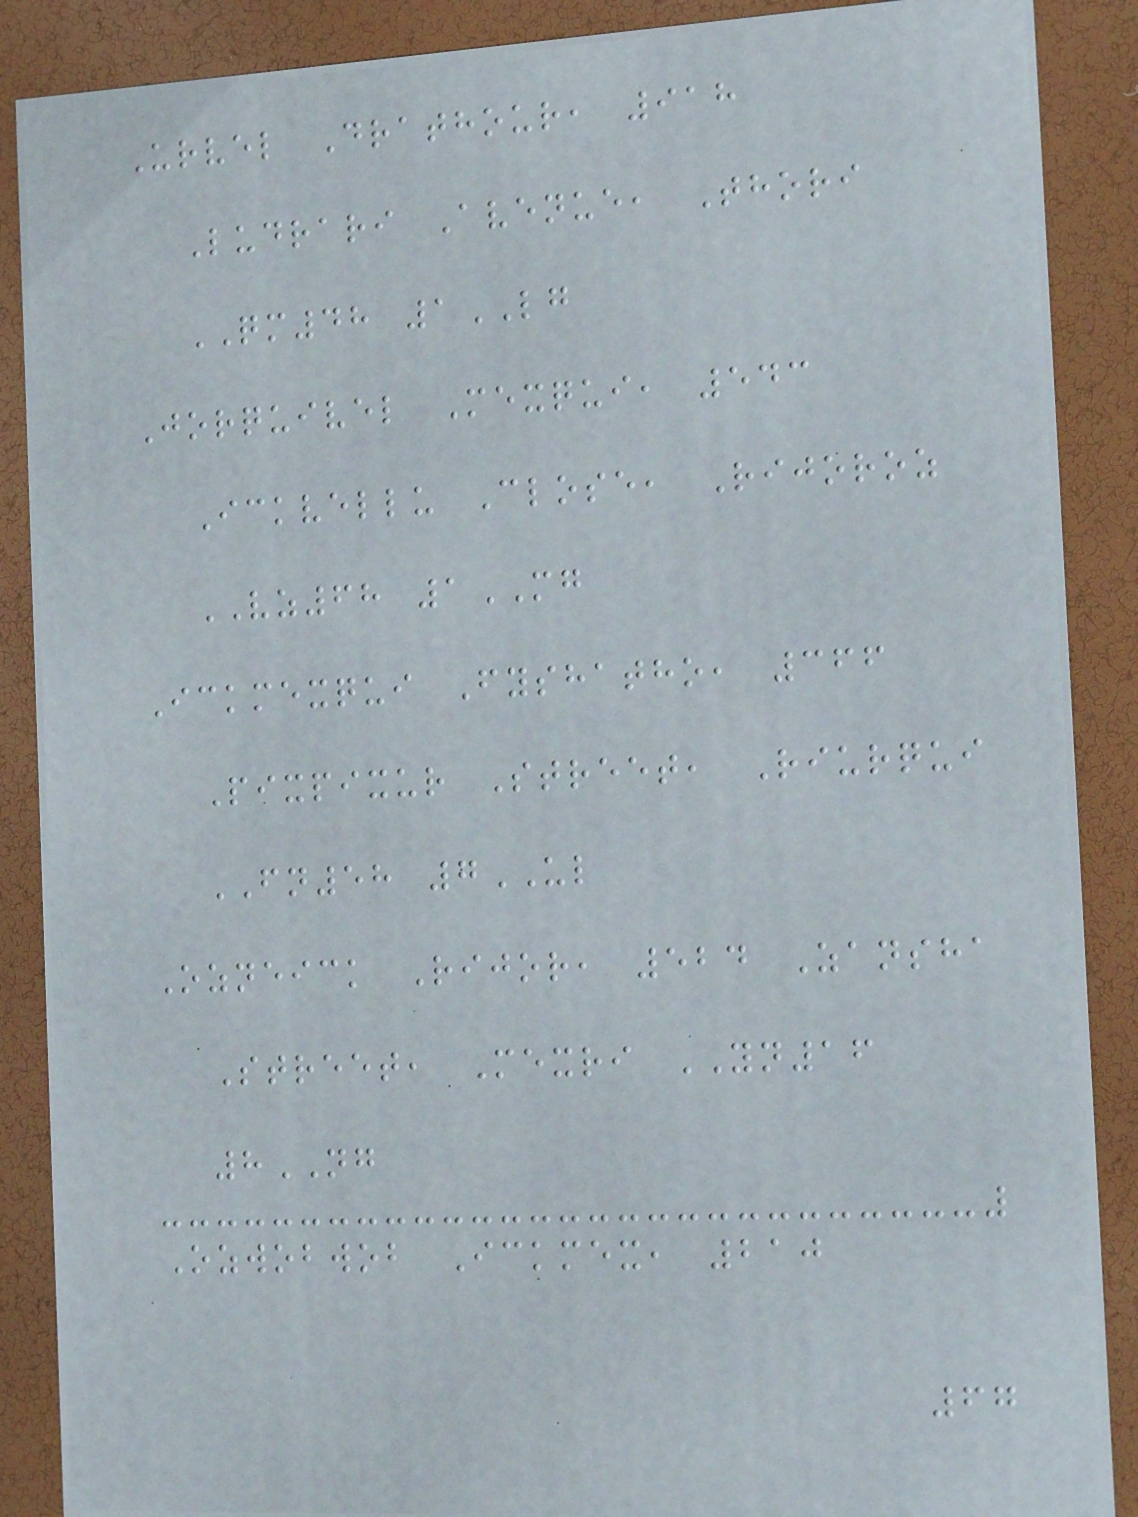Urvel Drathour, 918
Ludrari Avenue, Thori
QM48 1LG
Jorquivel Mexqui, 543
Ickvellu Close, Rijoroz
VZ68 1MG
Ickmexqui Fyshatho, 366
Pixpixur Street, Riurqui
FN58 7UL
Ozneick Rijor, 524 Zansha
Street, Mexri YN16
8NG
Ozwobwob Ickmex, 210
67
